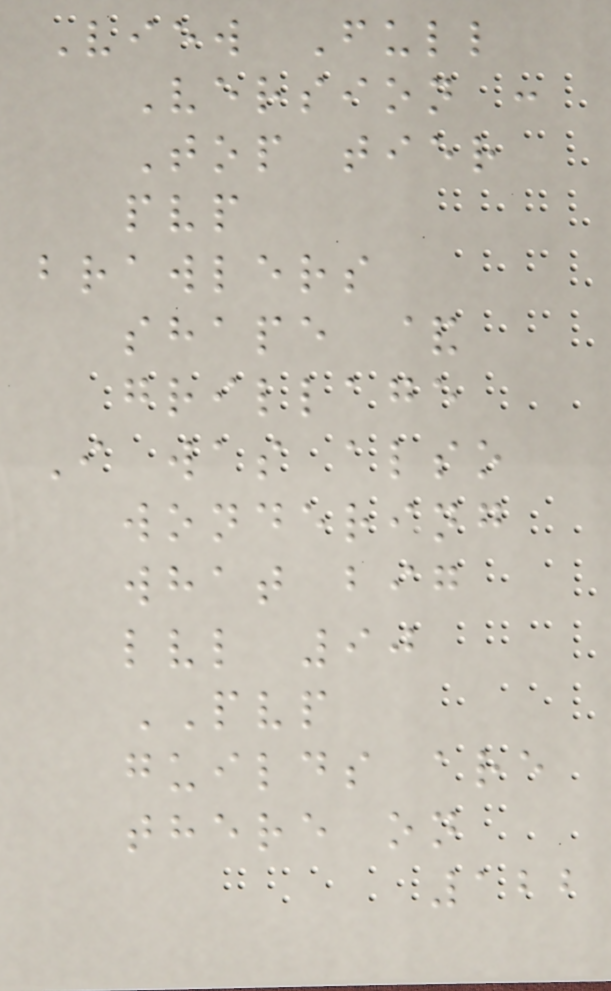View Full
Version :
Top tier
pvp
brawlers
shape &
grillage
I was also
wondering
what big
lvl 90
PVP
guilds are
there on
122
